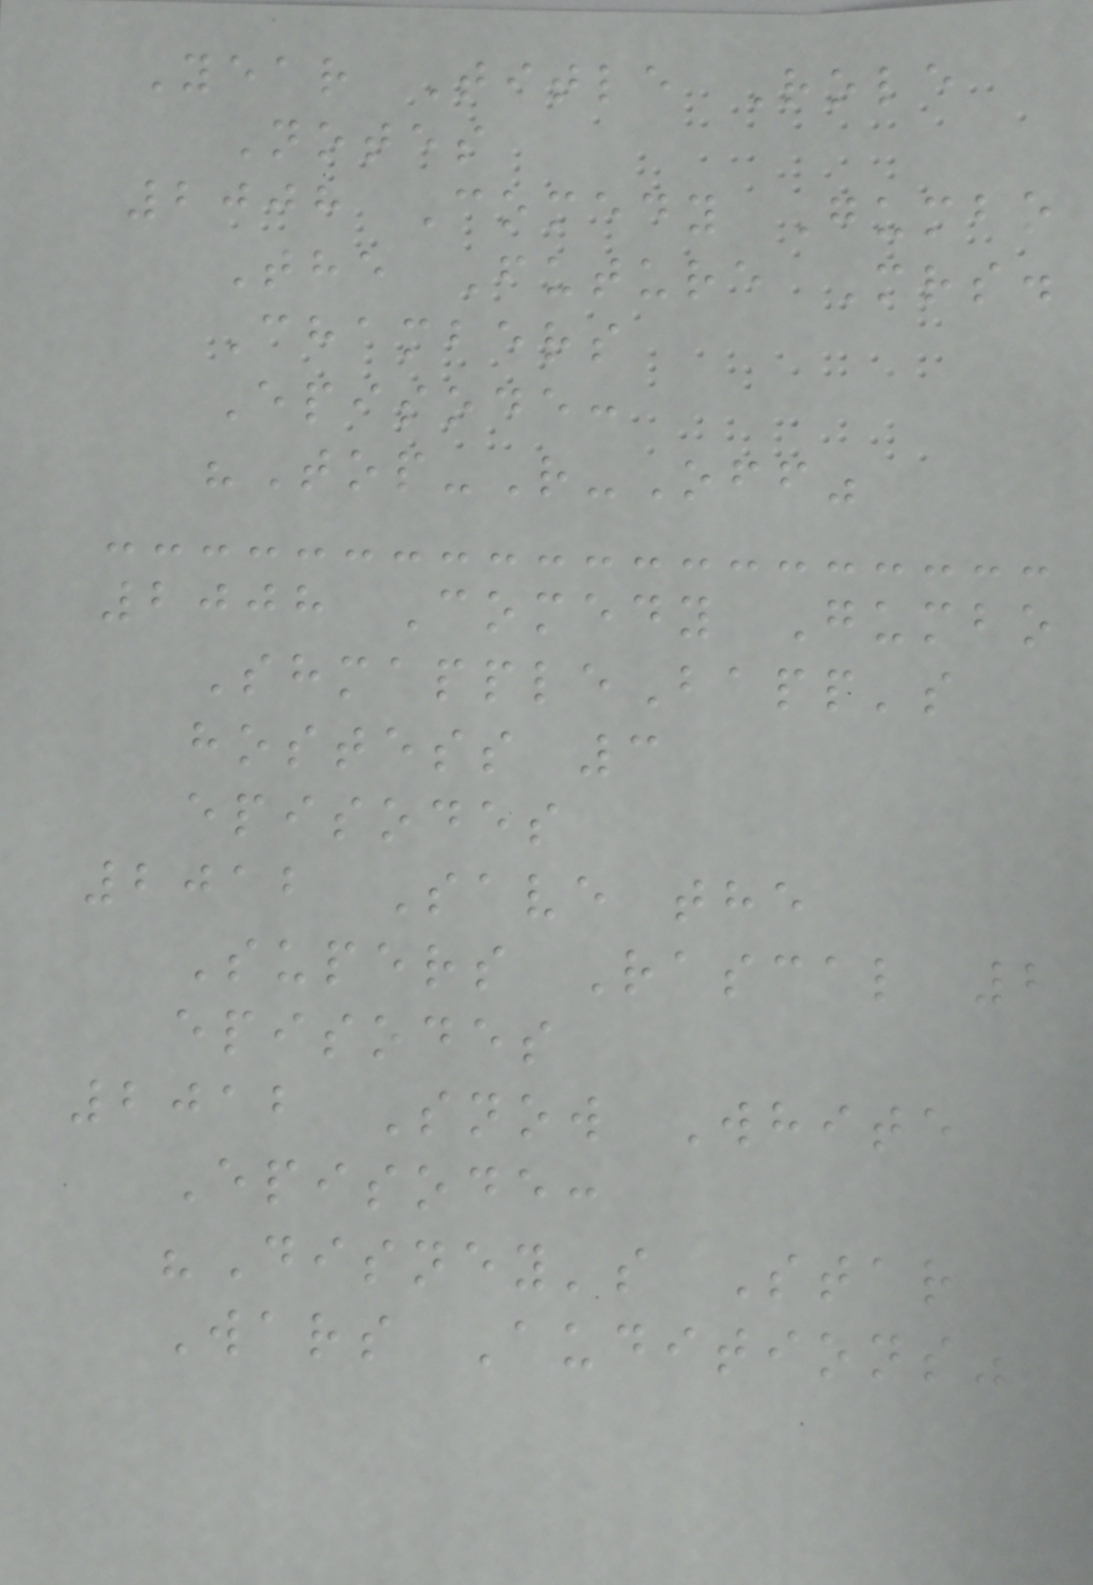Year Title Role
Notes
2008 Comedy Gumbo
The Future Mrs.
Chambers
Episode:
"Top-R-Off"
2008 Comedy Gumbo
ShmappleBapp's
hostess 3
episodes
2012 Save the
Supers Rascal 2
episodes
2012 Snow White
Episode:
"Disney's Star
Wars Auditions"
